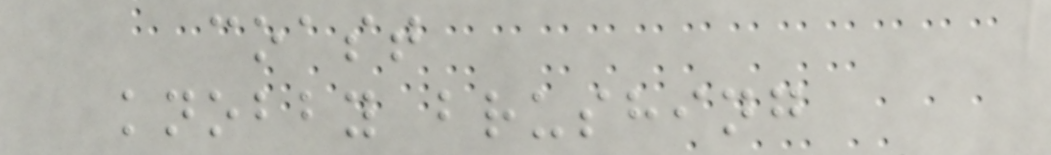coast
knobby brushing
